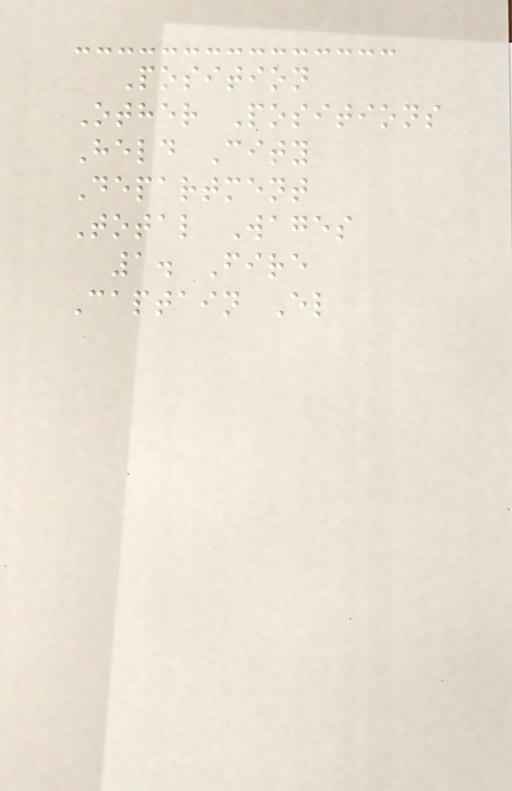Position
Other Positions
Held City
Department
Total Wages
1. Fire
Captain El
